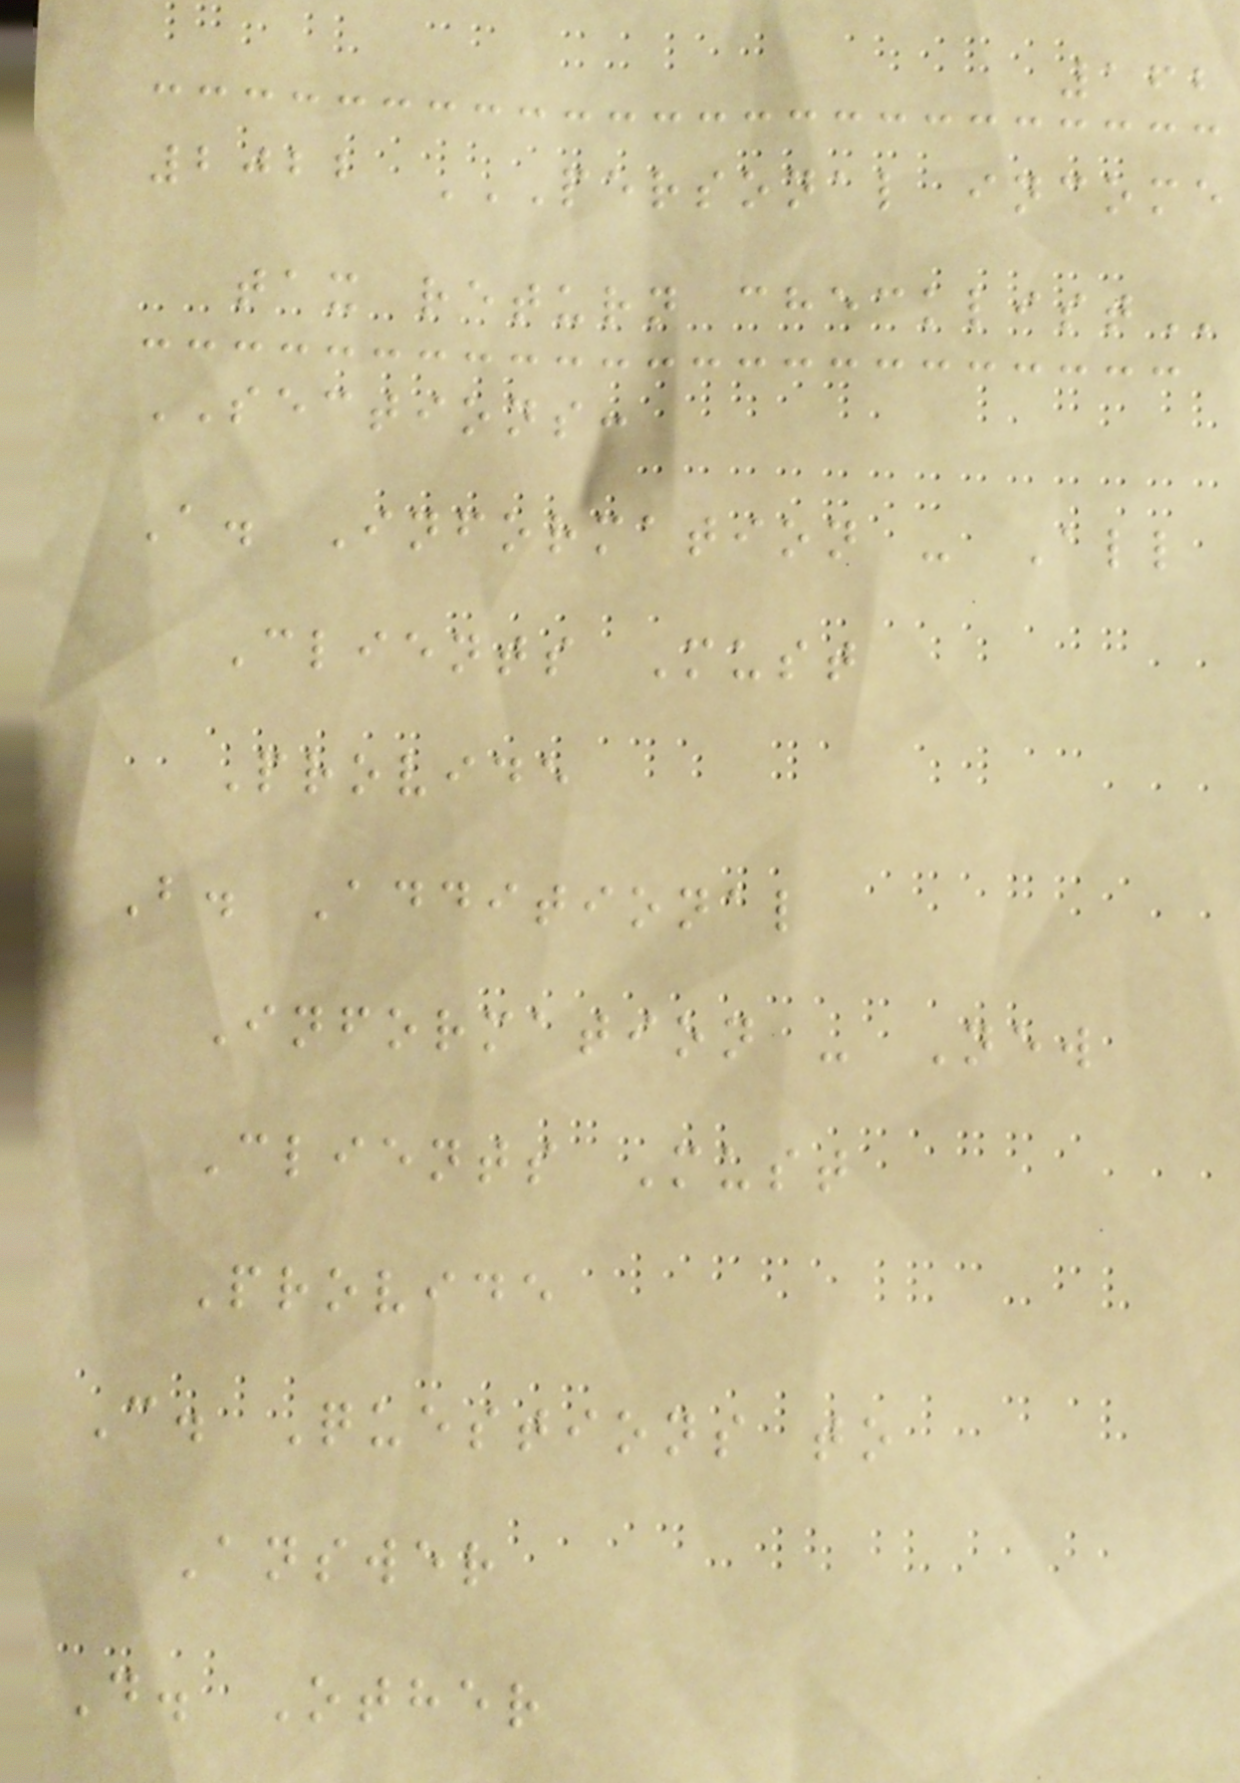162
2022 PERSONAL INCOME
TAX RETURN CHECKLIST
SECTIONS:
A. Information - All
Clients Must
Provide
B. Additional
Information - New
Clients Must
Provide
C. Questions to
Answer
D. Other
